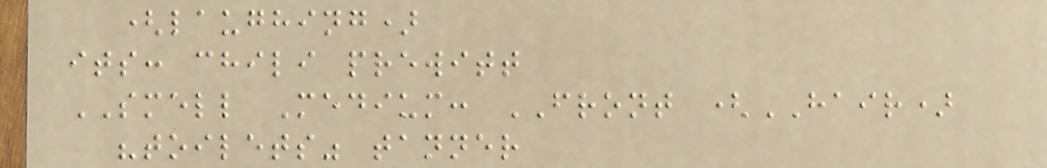(laughing)
its: chili prewitt
SMELL Medium: FRONT (HAIR)
"toilets" tanner
